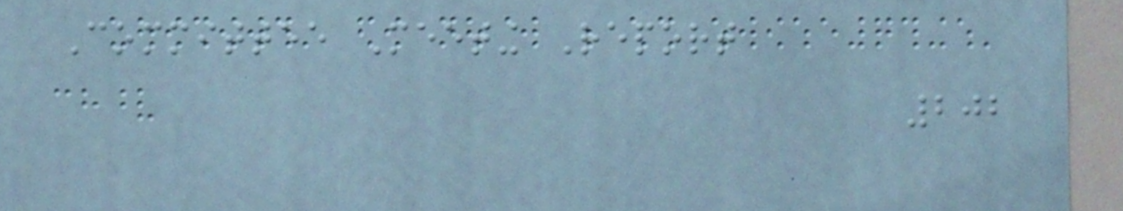Committee Meeting Report
202
